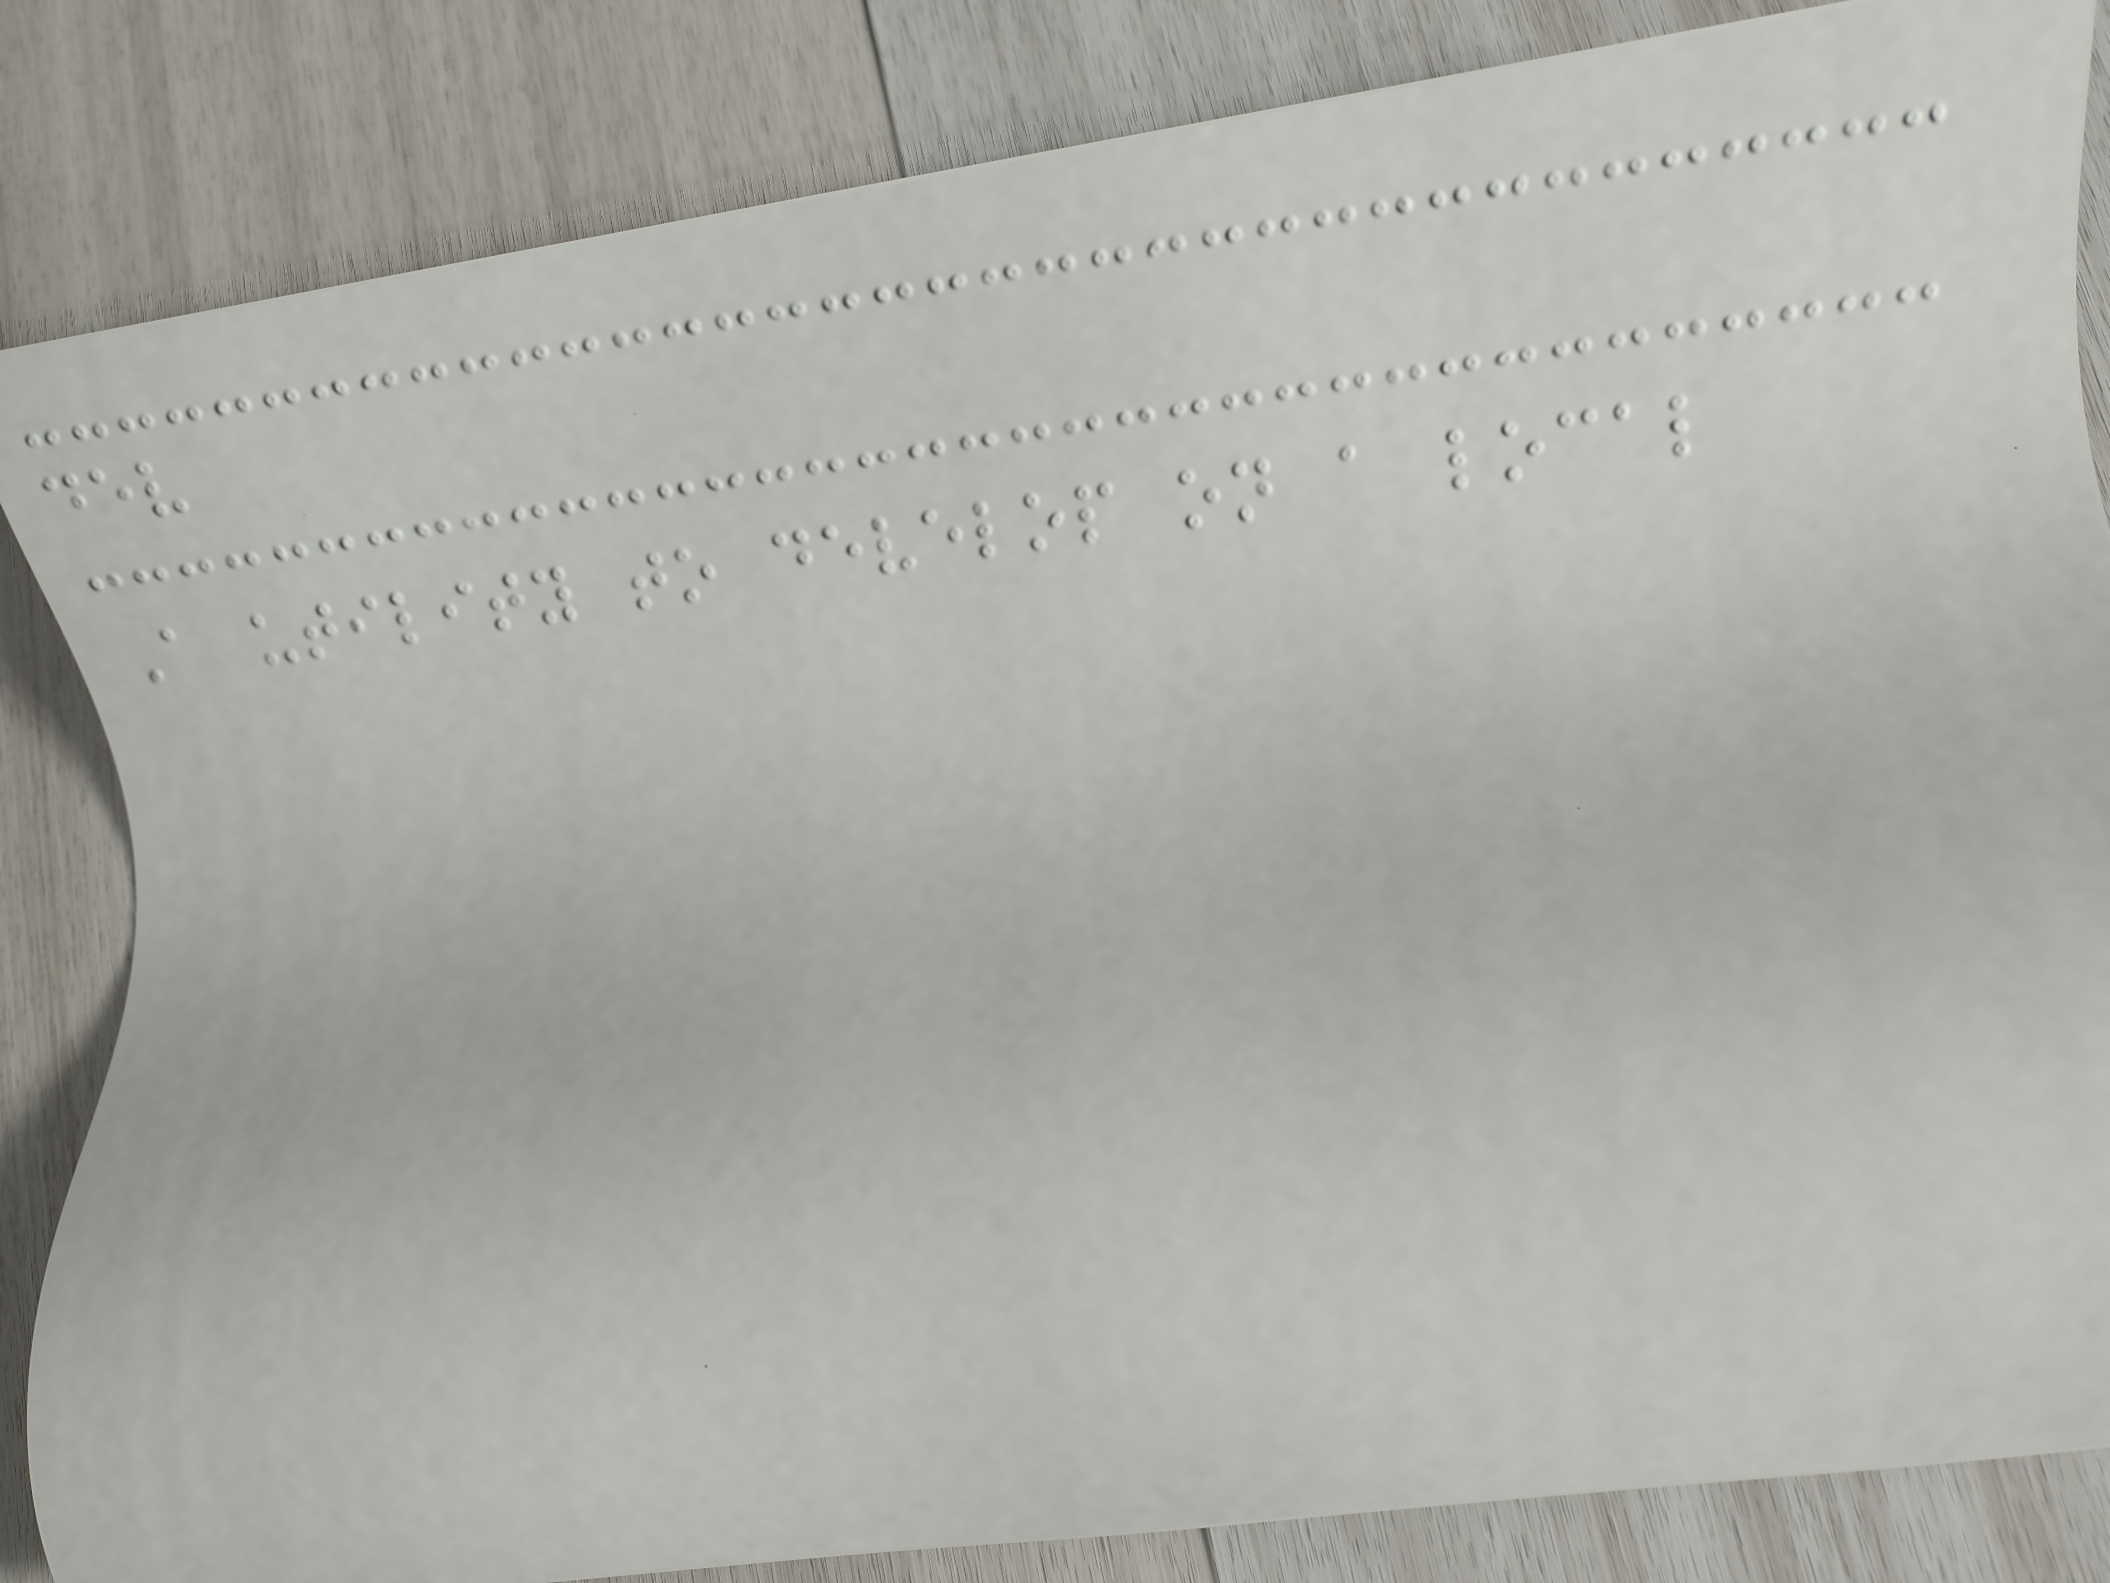dev
A utility to develop on a local
